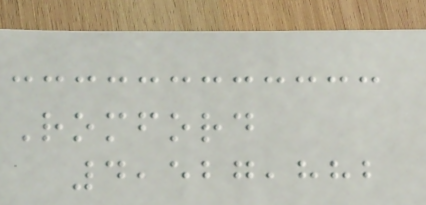Romford
4,527,882
